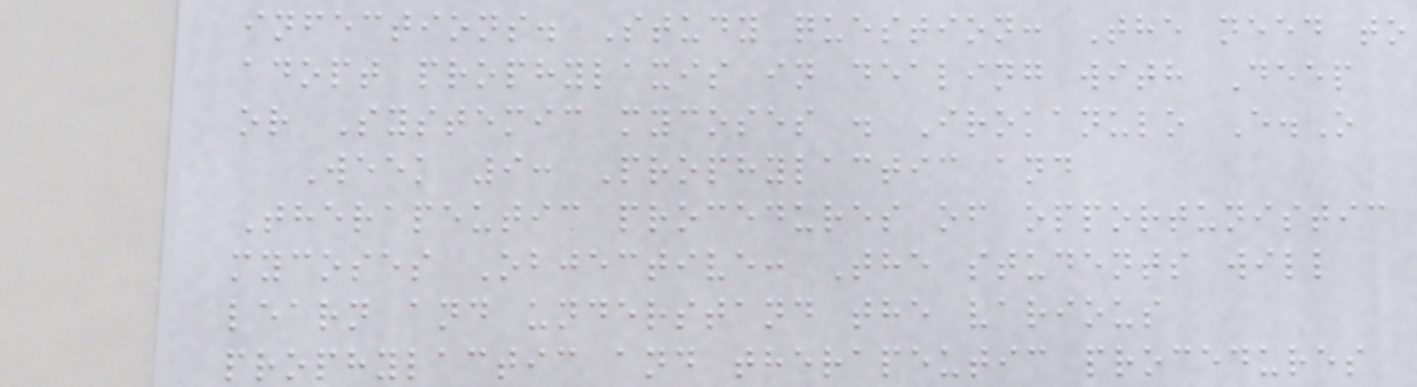infections. Study question: The need to
adopt prophylaxis in dealing with Deep
or Systemic mycoses . Irokanulo E.O
Week 9: Prophylactic and
Therapeutic procedures of opportunistic
mycoses Objective: The students will
learn and understand the various
prophylactic and therapeutic procedures
